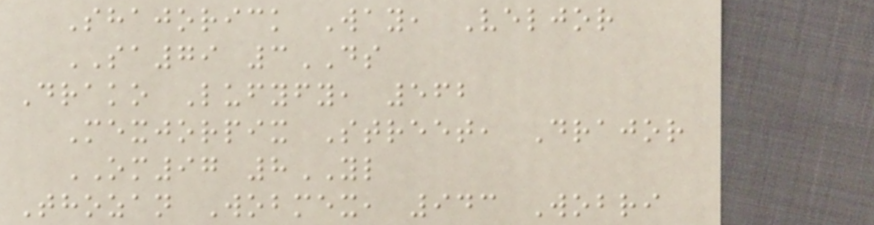Shajorick Way, Veljor
SA79 3DS
Drako Lufyfy, 562
Mexjorpix Street, Drajor
OM97 8YL
Thozan Wobmex, 943 Wobri
